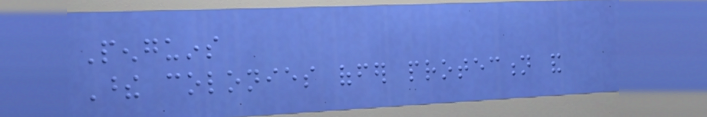Penguins
These colonies offer protection and
